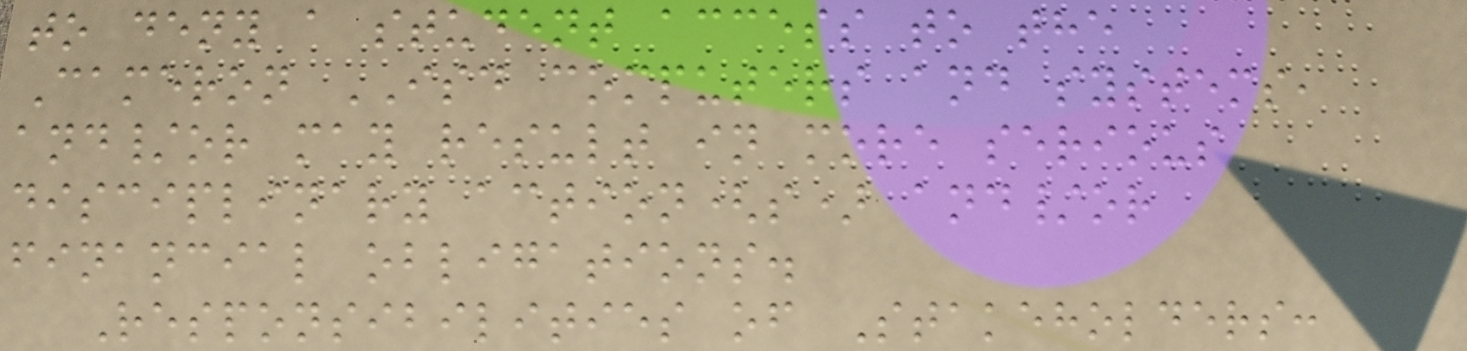to deny a student access to the
Cameron ISD computers and systems,
and/or may result in more serious
disciplinary action(s) and/or
financial obligations.
Responsibilities of Stakeholders:
